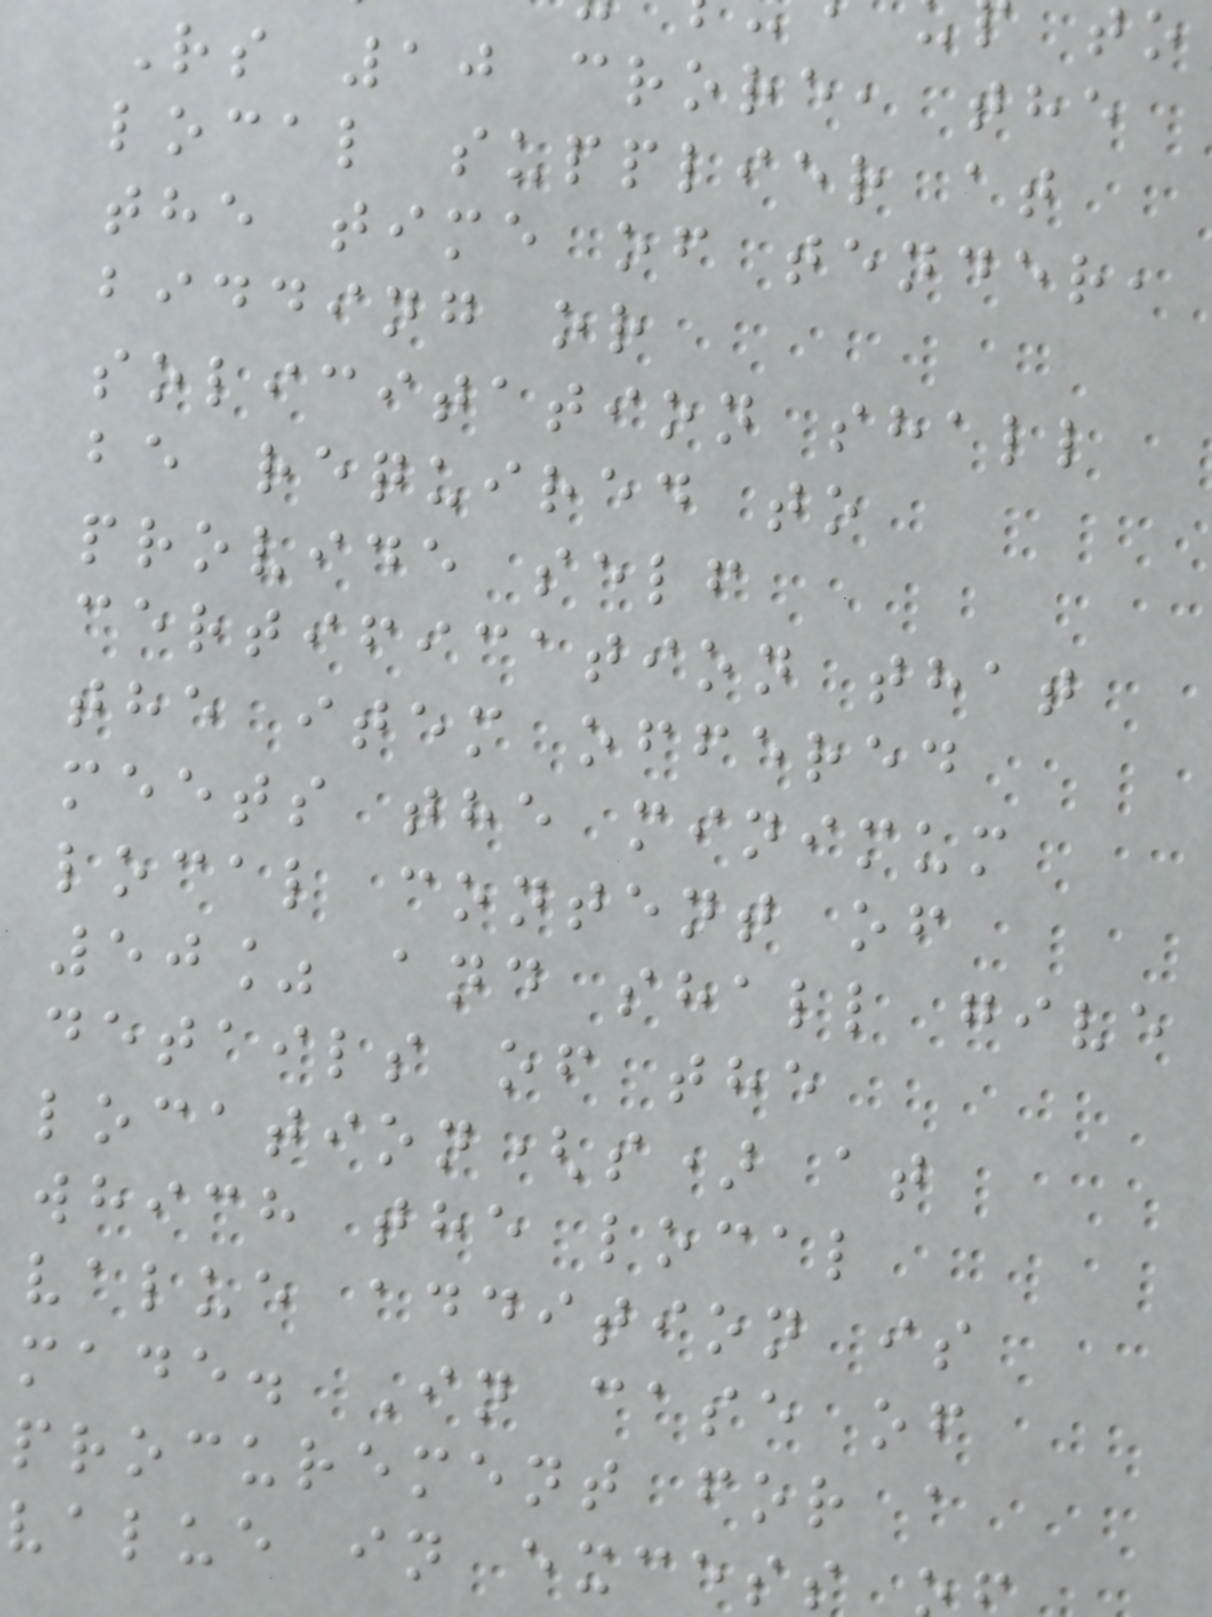Rs 10 crore, the
local supplier at
the time of tender,
bidding or
solicitation shall
be required to
provide self
certification that
the item offered
meets the minimum
local content of
50% and shall give
details of the
location(s) at
which the local
value addition is
made. In case of
procurement for a
value in excess
